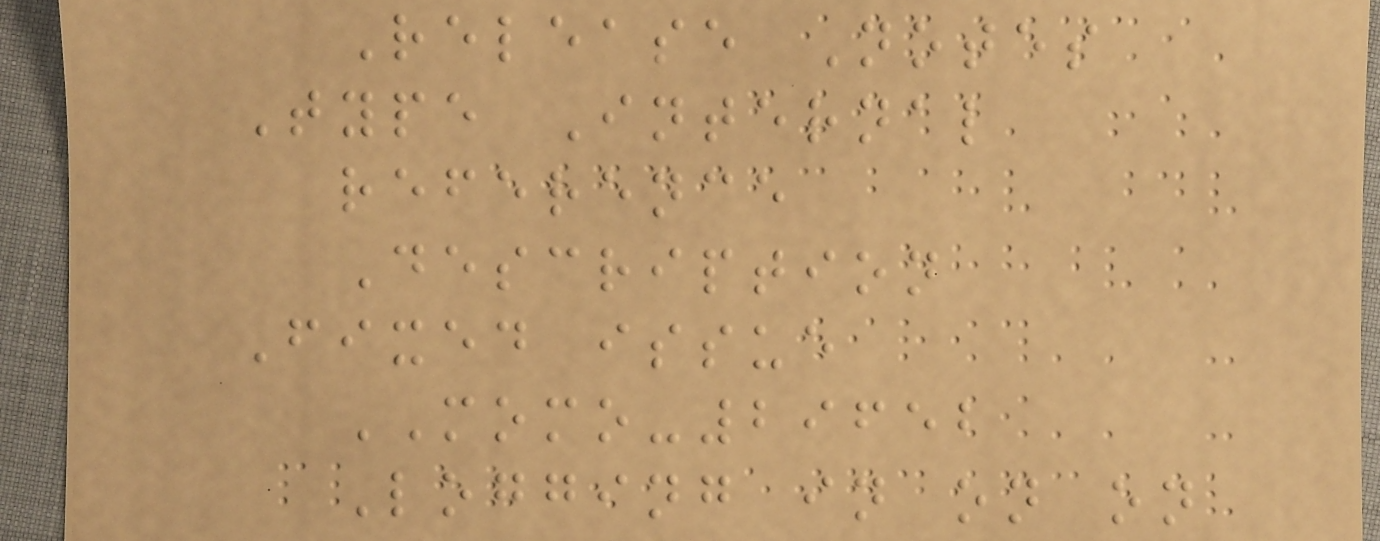Release Notes
Type Internal
reference
Description
Fixed issue
MOMO-29652
Logging in on on
